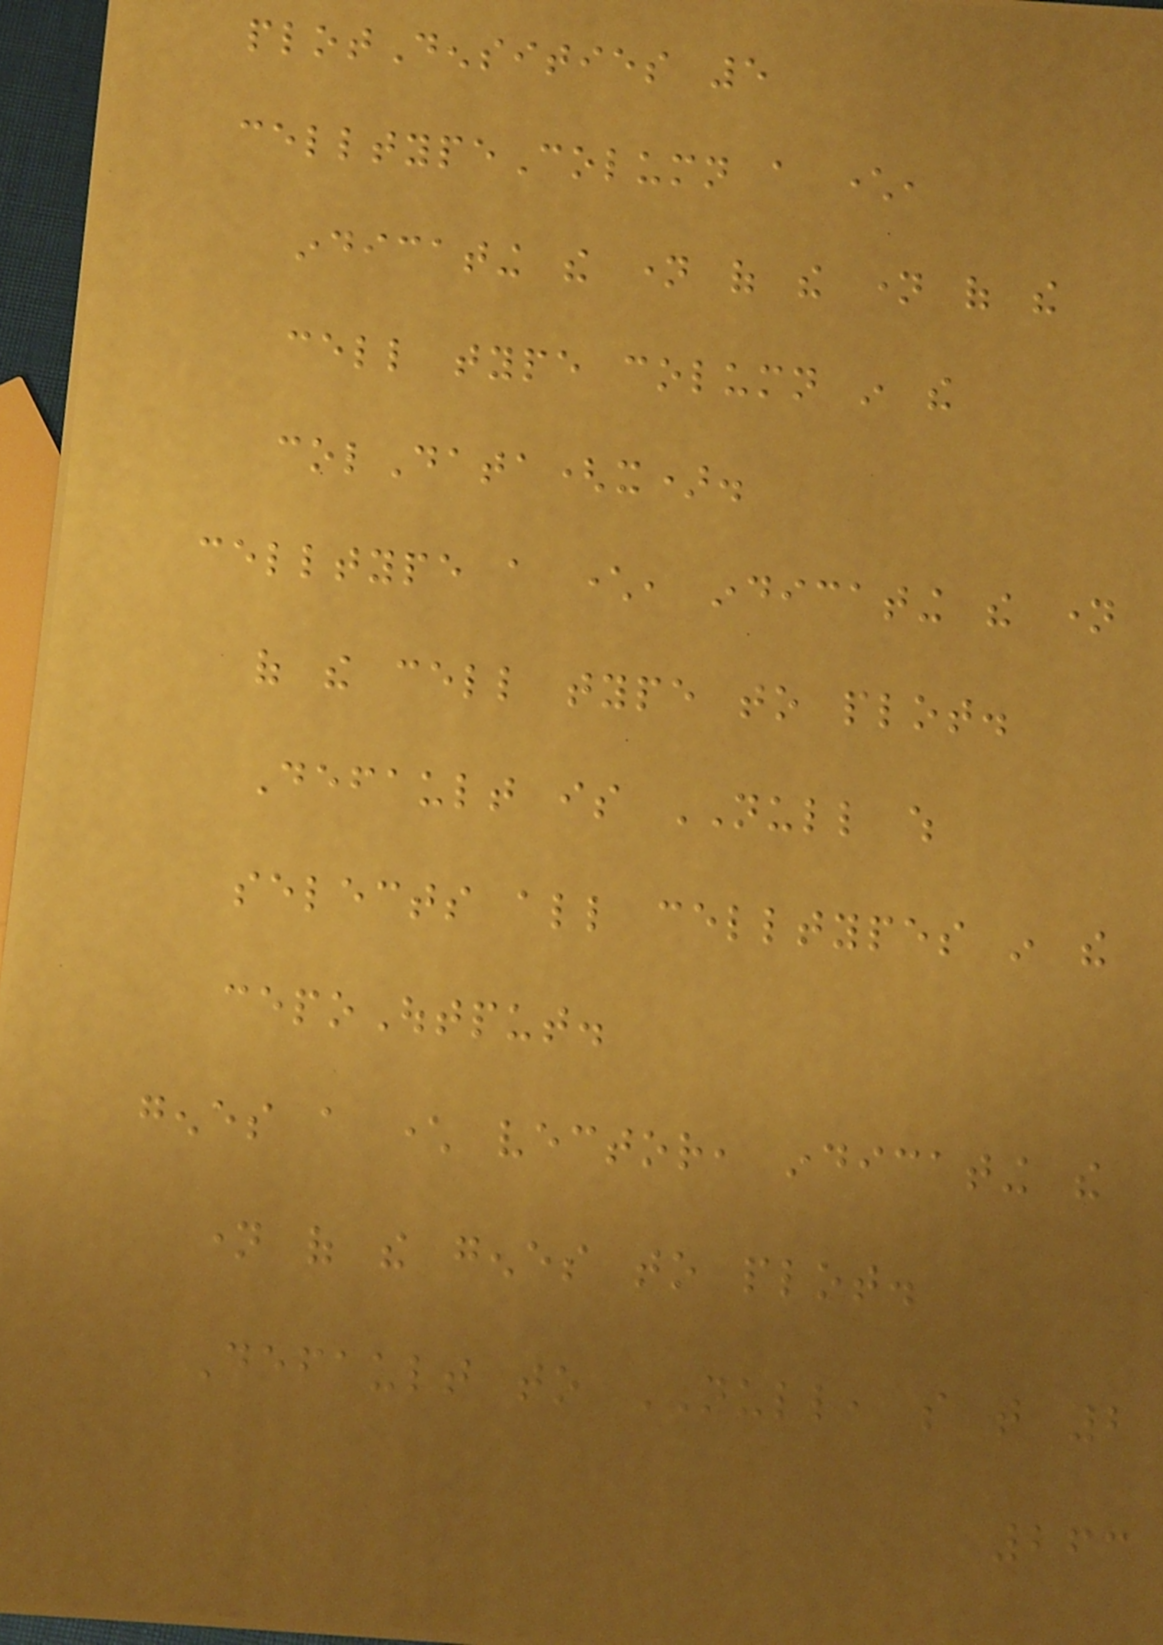plotDensities 5
celltypeColumn a character,
indicating the name of the name of the
cell type column in the
colData(x).
celltype a character, indicating the name
of the cell type to plot.
Default is NULL which
selects all celltypes in the
cepoOutput.
genes a character vector, indicating the
name of the genes to plot.
Default to NULL, so that 2
263
